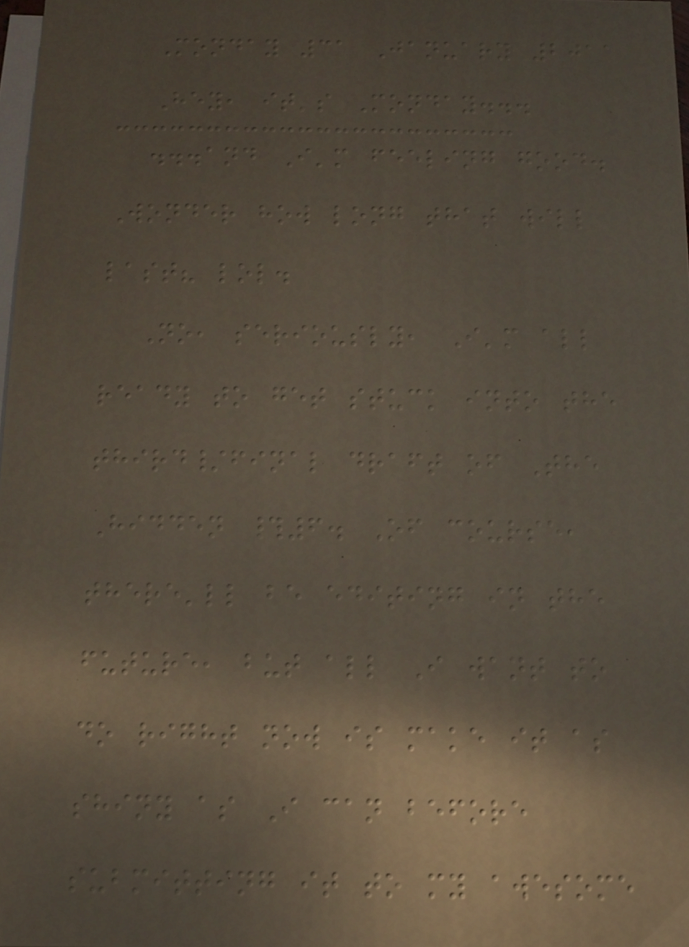Monday 31 January 2011
Hey, it's Monday...
...and I'm feeling good.
Wonder how long that will
last? lol.
No, seriously, I'm all
ready to get stuck into the
third/final draft of The
Hidden #6. Of course,
there'll be editing in the
future, but all I want to
do right now is make it as
shiny as I can before
submitting it to my awesome
